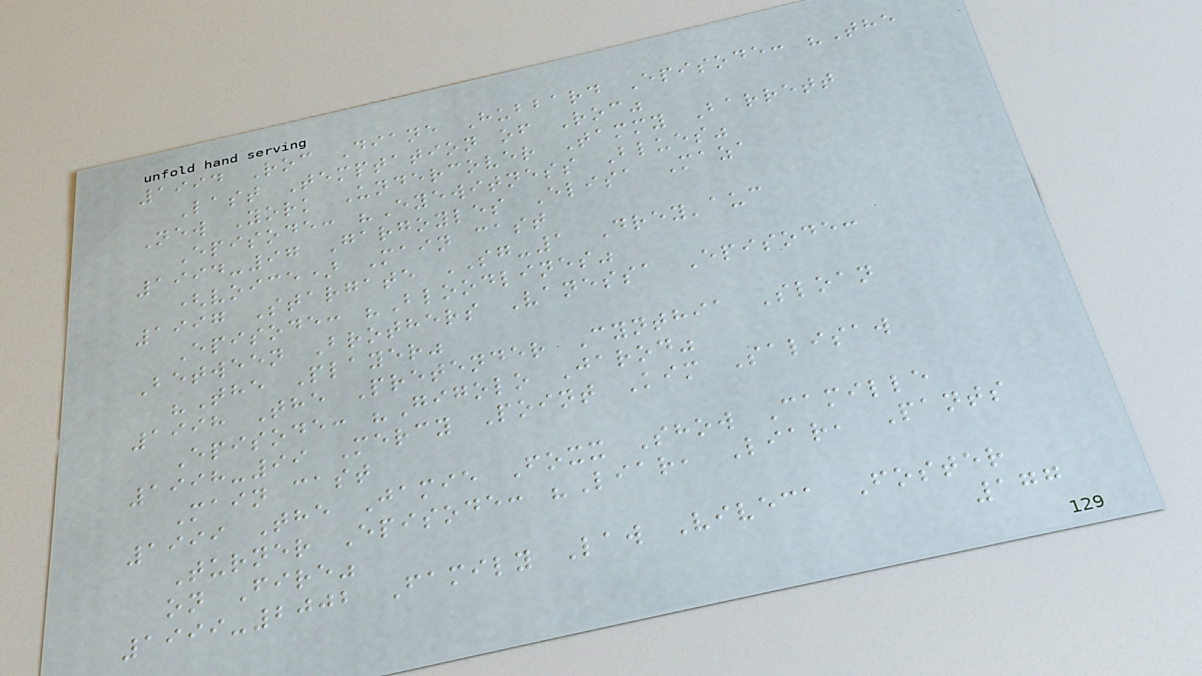1994 Roc Diane Hubbard Episode: "The
Last Temptation of Roc"
New York Undercover Tammy Barrett
Episode: "Eyewitness Blues"
1994-97 Gargoyles Elisa Maza
(voice) Main cast
1997 Stargate SG-1 Drey'auc
Episode: "Bloodlines"
Between Brothers Vanessa Episode:
"The Player"
1998 The Pretender Cynthia Sloan
Episode: "Gigolo Jarod"
1998-99 Mercy Point Kim Salisaw
Main cast
1999 The Jamie Foxx Show Camille
Turner Episode: "Liar, Liar, Pants
on Fire"
1999-2002 Family Law Viveca Foster
177
